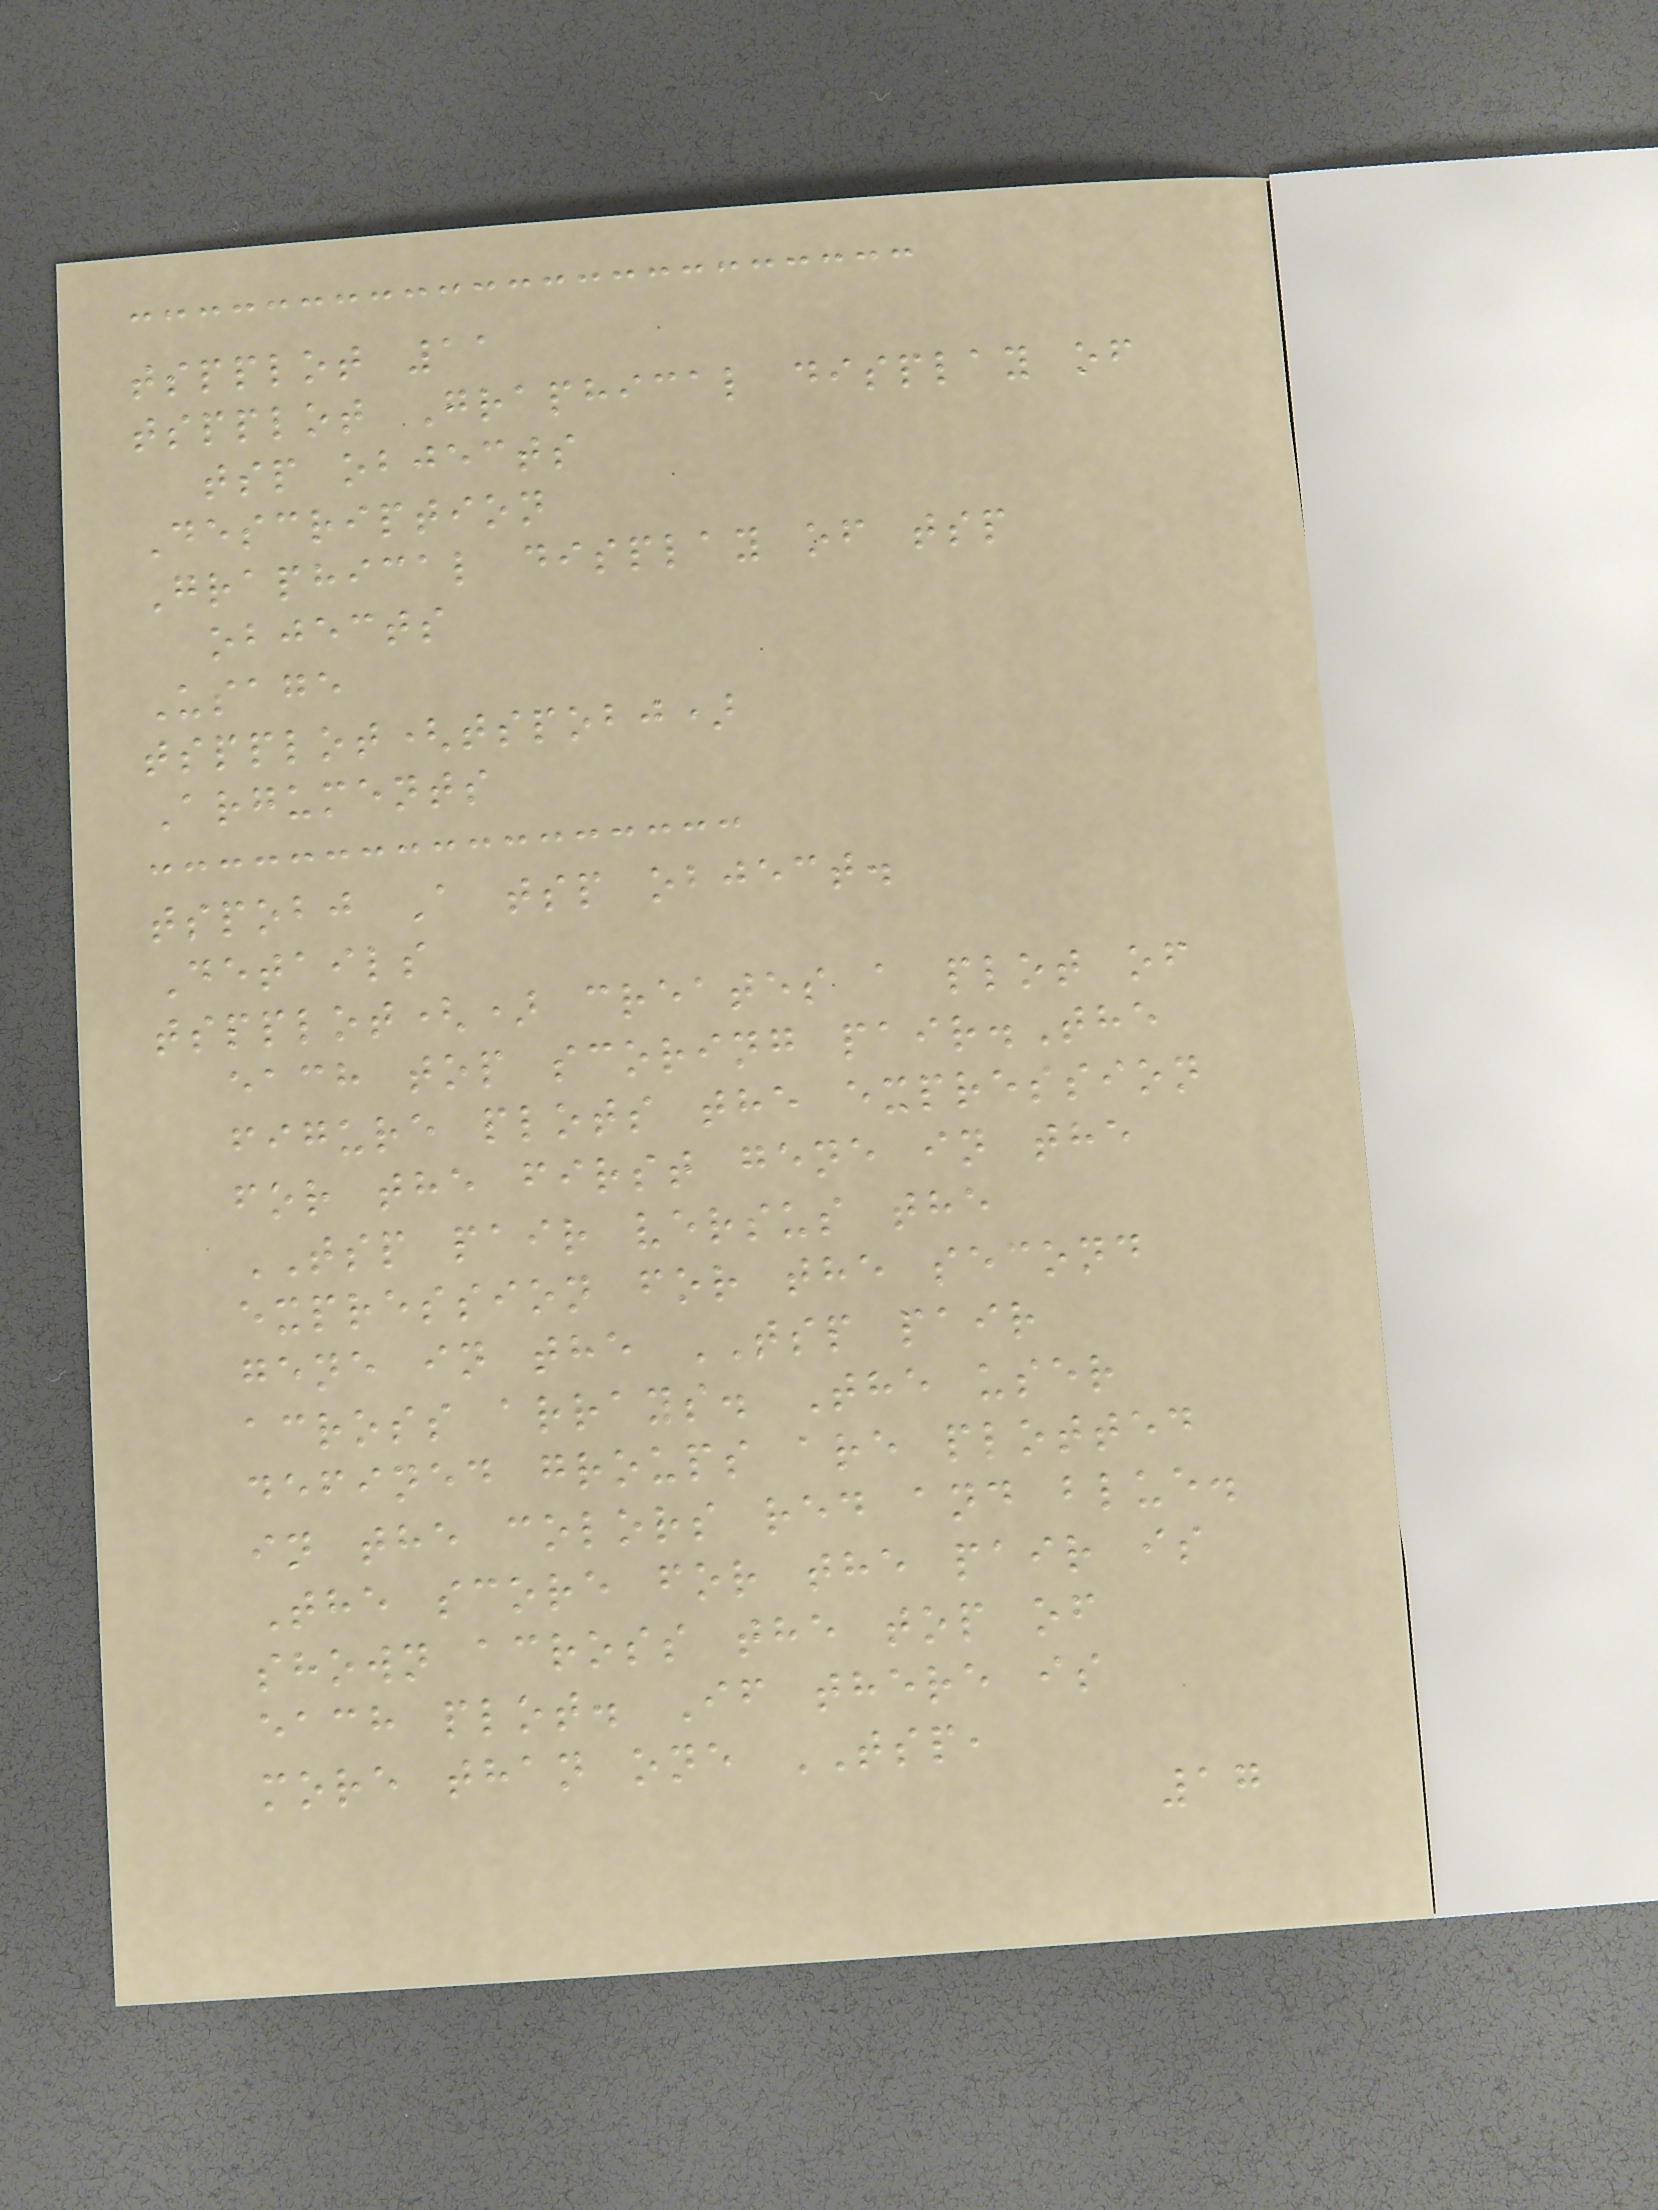tspplot 11
tspplot Graphical display of
tsp objects
Description
Graphical display of tsp
objects
Usage
tspplot(tspobj)
Arguments
tspobj A tsp object.
Details
tspplot() creates a plot of
each top scoring pair.The
figure plots the expression
for the first gene in the
TSP pair versus the
expression for the second
gene in the TSP pair
across arrays. The user
defined groups are plotted
in the colors red and blue.
The score for the pair is
shown across the top of
each plot. If there is
more than one TSP,
17
